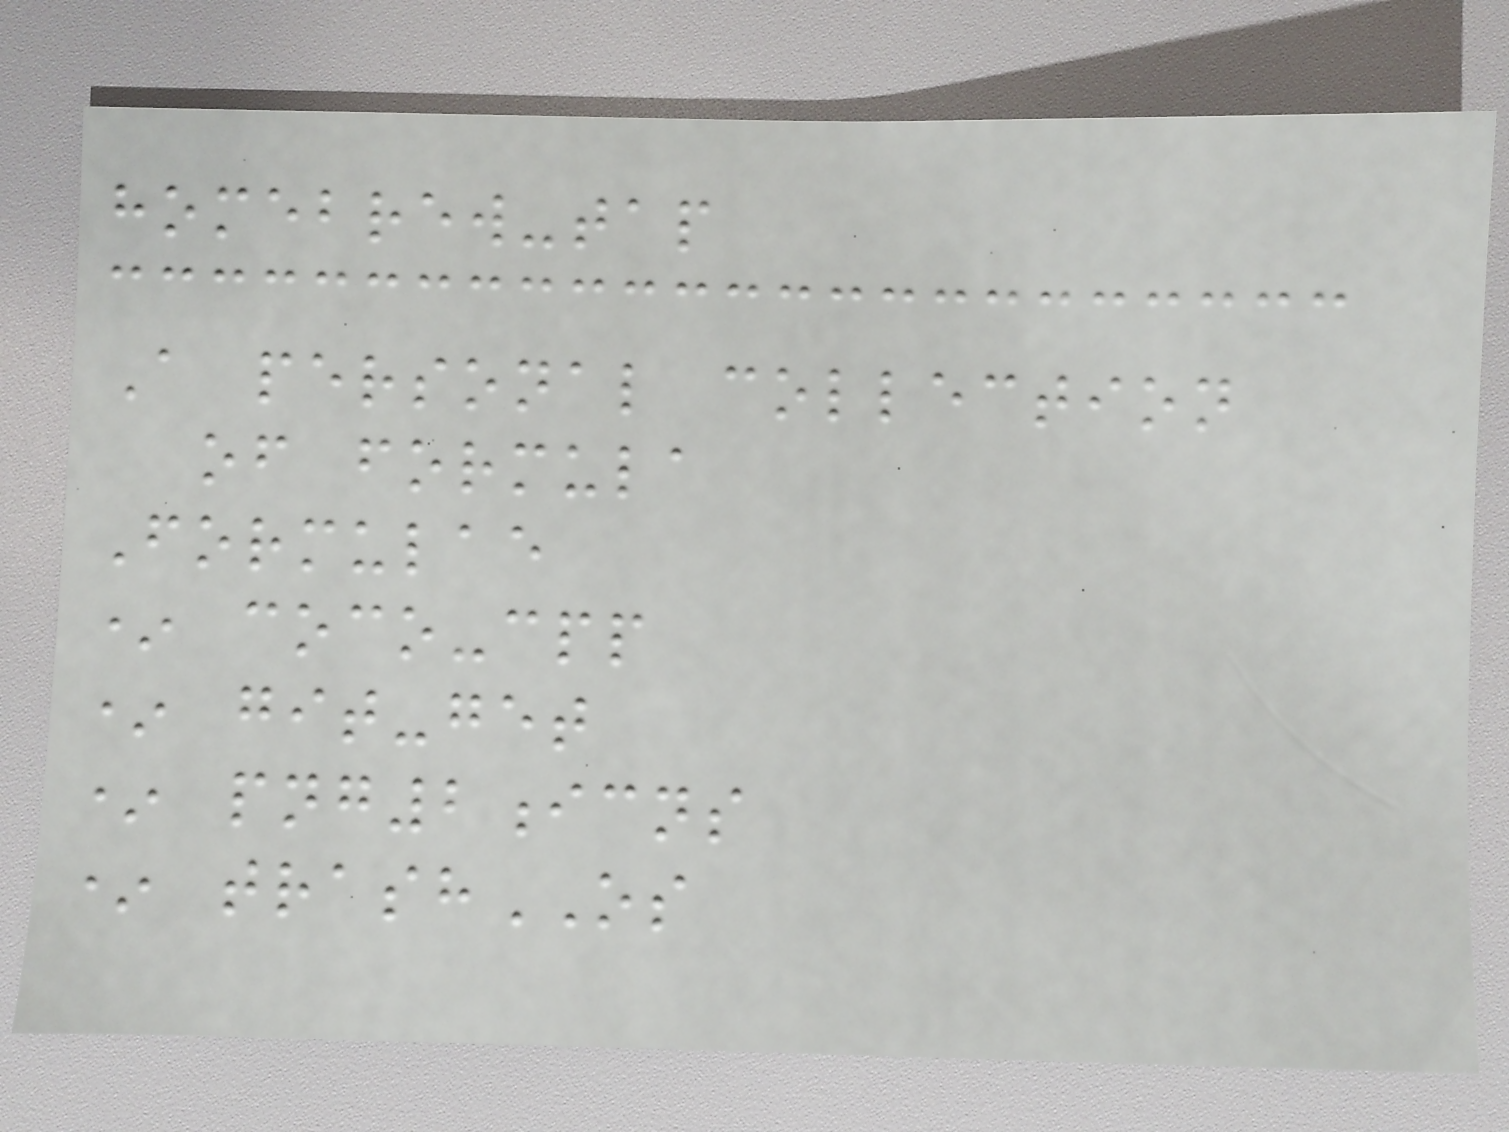homebrew-tap
A personal collection
of formula
Formulae
* coco-cpp
* git-get
* png2icns
* trashOS
